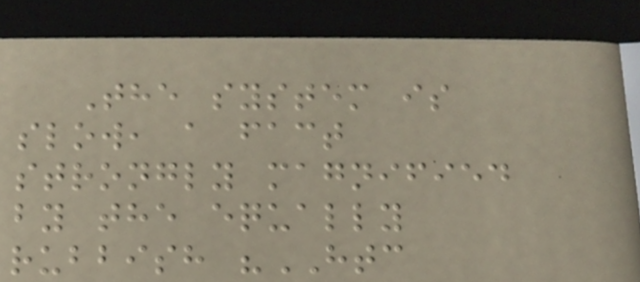The system is
slow, a fact
strongly magnified
by the equally
rubbish "HTC
